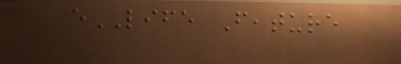eLIFE Feature
